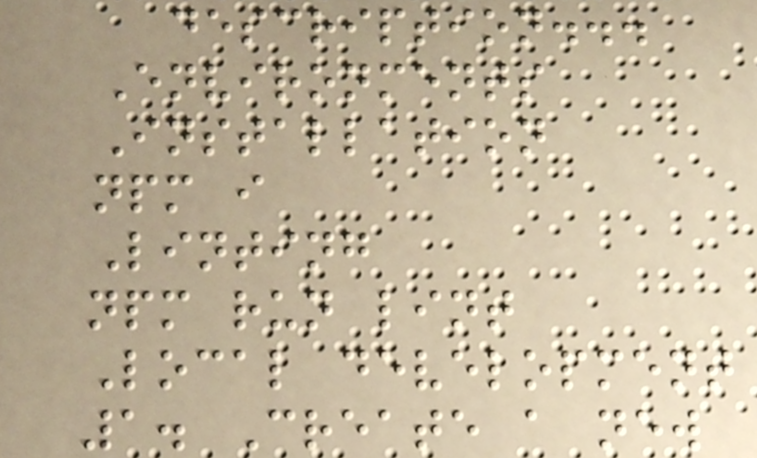description...
Environments
Installation
npm i
Linting
npm run lint
Local development
1. Create a new
